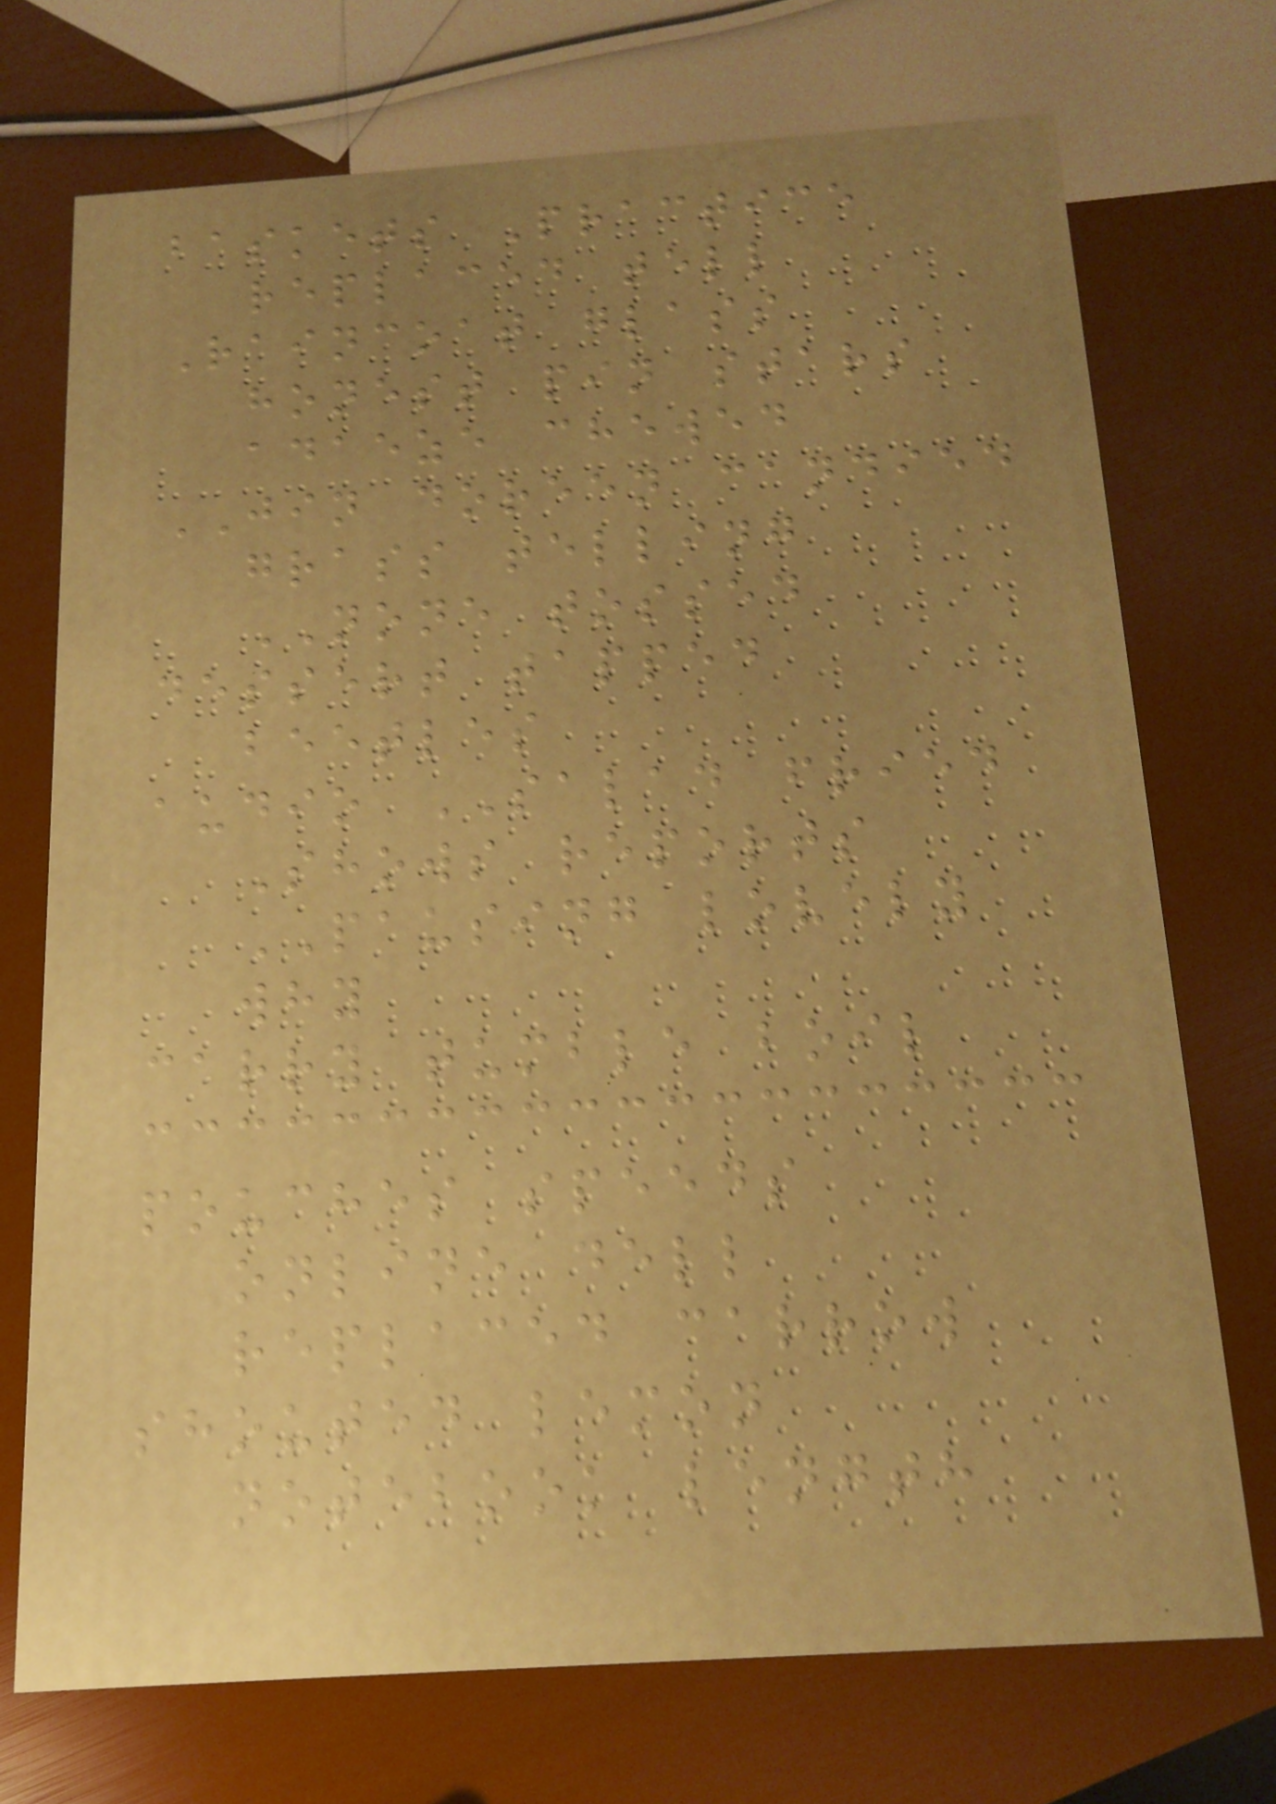baskets Practice
replaced tell
Raincoat glass
honest pin stars
adaeze chewed
JIN doreen candied
grass telling
NONE tossed
dessert tapped
beetles
audio SALAD fried
Shows reports
PAUSING lovely
why
carry tumble boil
pouches speeds
online dell
replaced carrow
shouted lemon
notebook length
